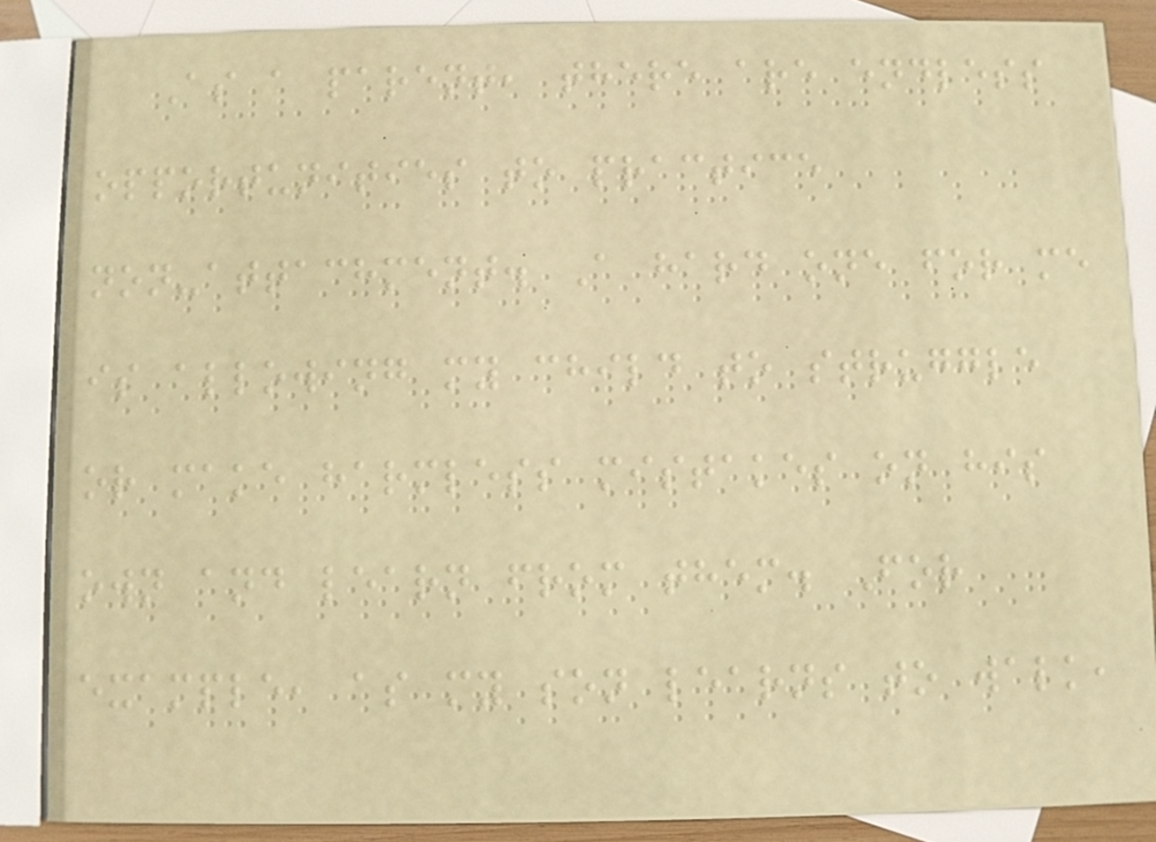As a parent, there are endless
opportunities to practice
non-attachment. A hard one for me
is allowing my child to struggle
or make harmless mistakes on his
own and learn from them. For
example, as my son learns to walk,
